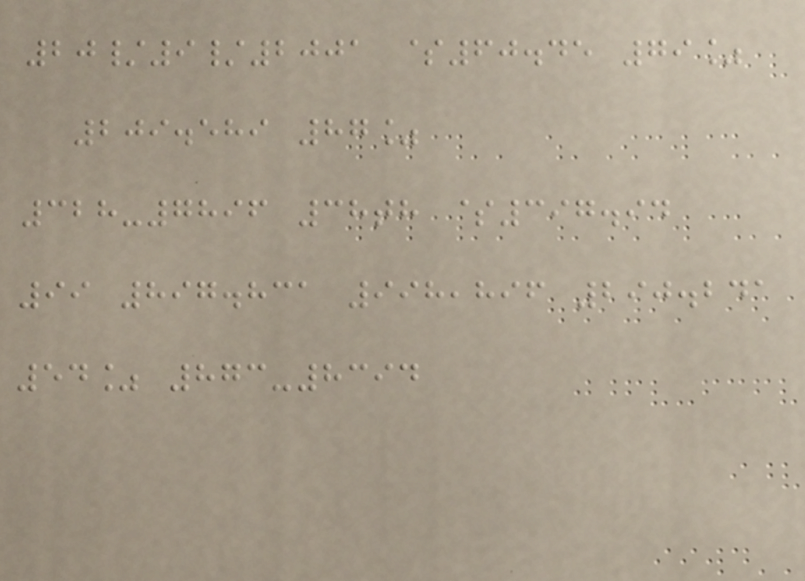20/9/2001 $60.45 79%
209.589 87%
328-7896 38th $397.94
99 897.831 998,896 290.241
54% 873-8394
